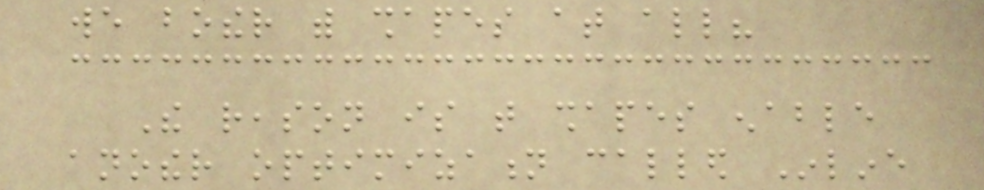we bother with shapes at all?
The reason is that shapes enable
another optimization called Inline
